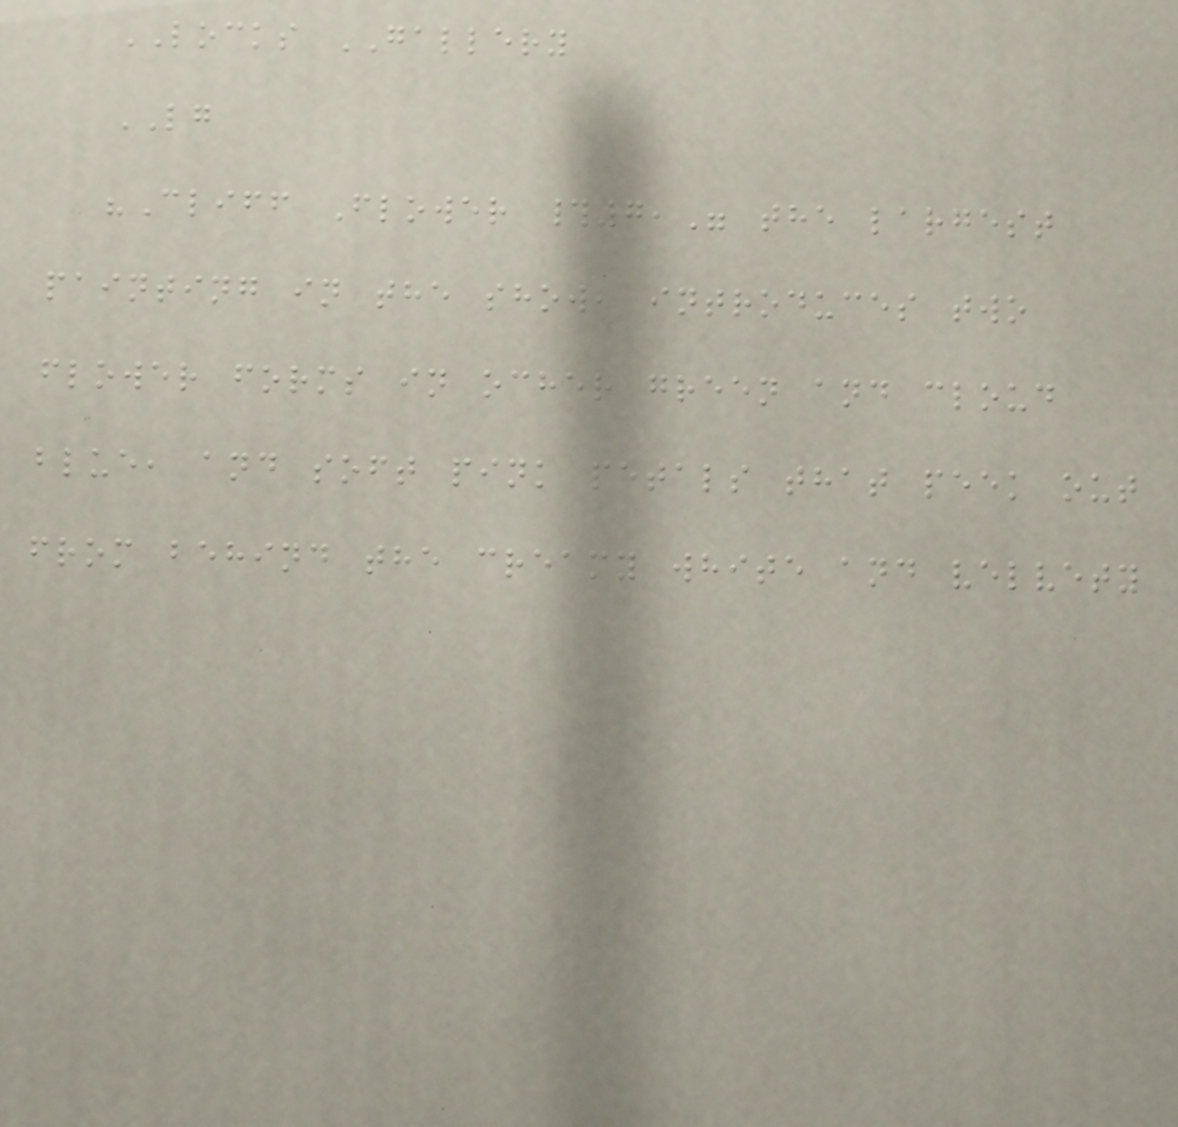LOCKS GALLERY
LG
"Cliff Flower #7," the largest
painting in the show, introduces two
flower forms in ocher green and cloud
blue, and soft pink petals that peek out
from behind the creamy white and velvety
